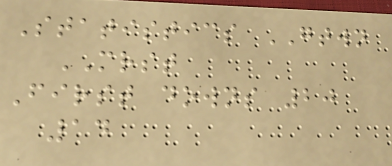Statistics GTWN
MRST
First downs 20
14
